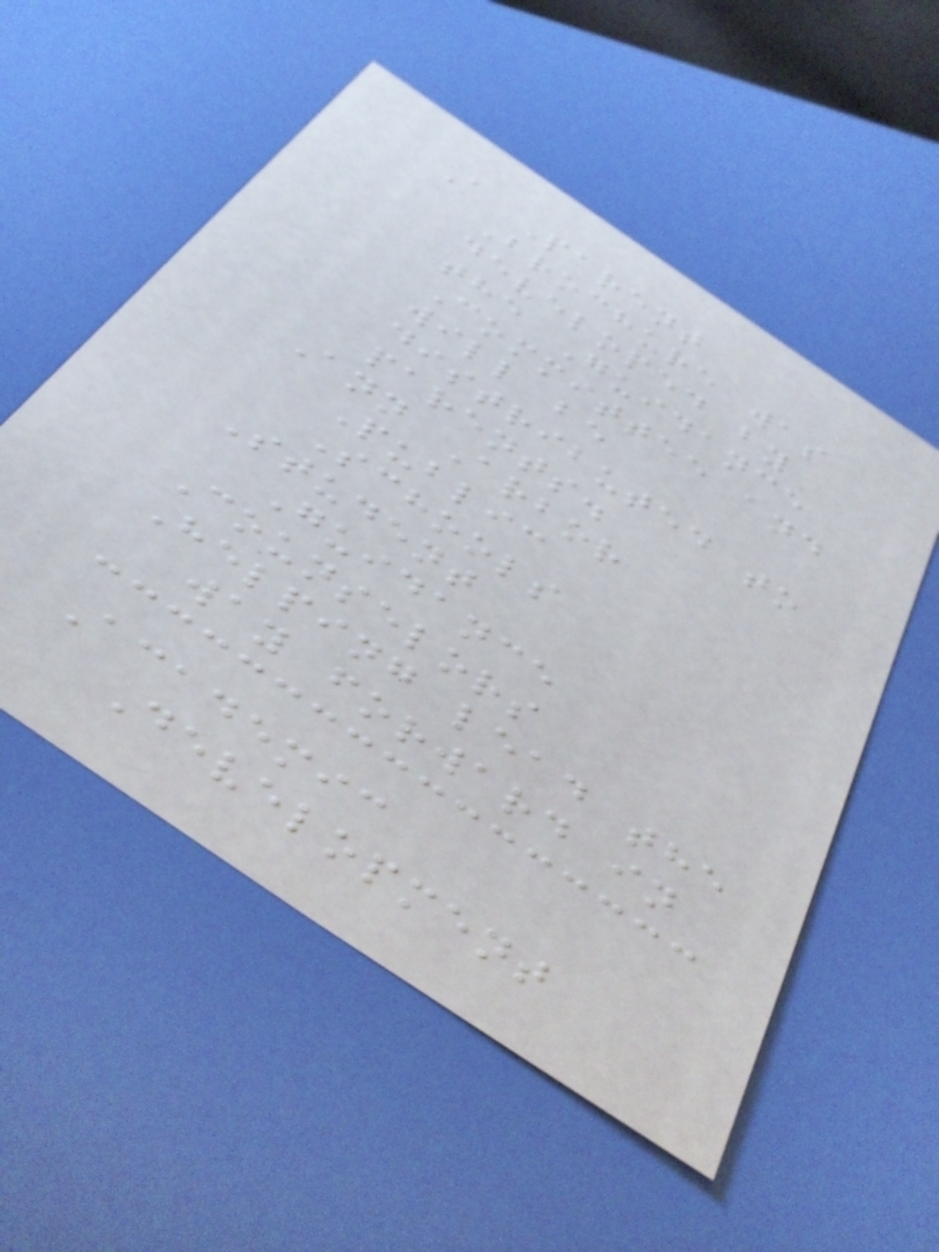A Parent
Brochure was
developed by
the Guidance
Committee and
will be
distributed to
parents.
Ann Arbor
Public
Schools
Student
Guidance
Counselors
Helping lead the
way forward in
Academic
Development
